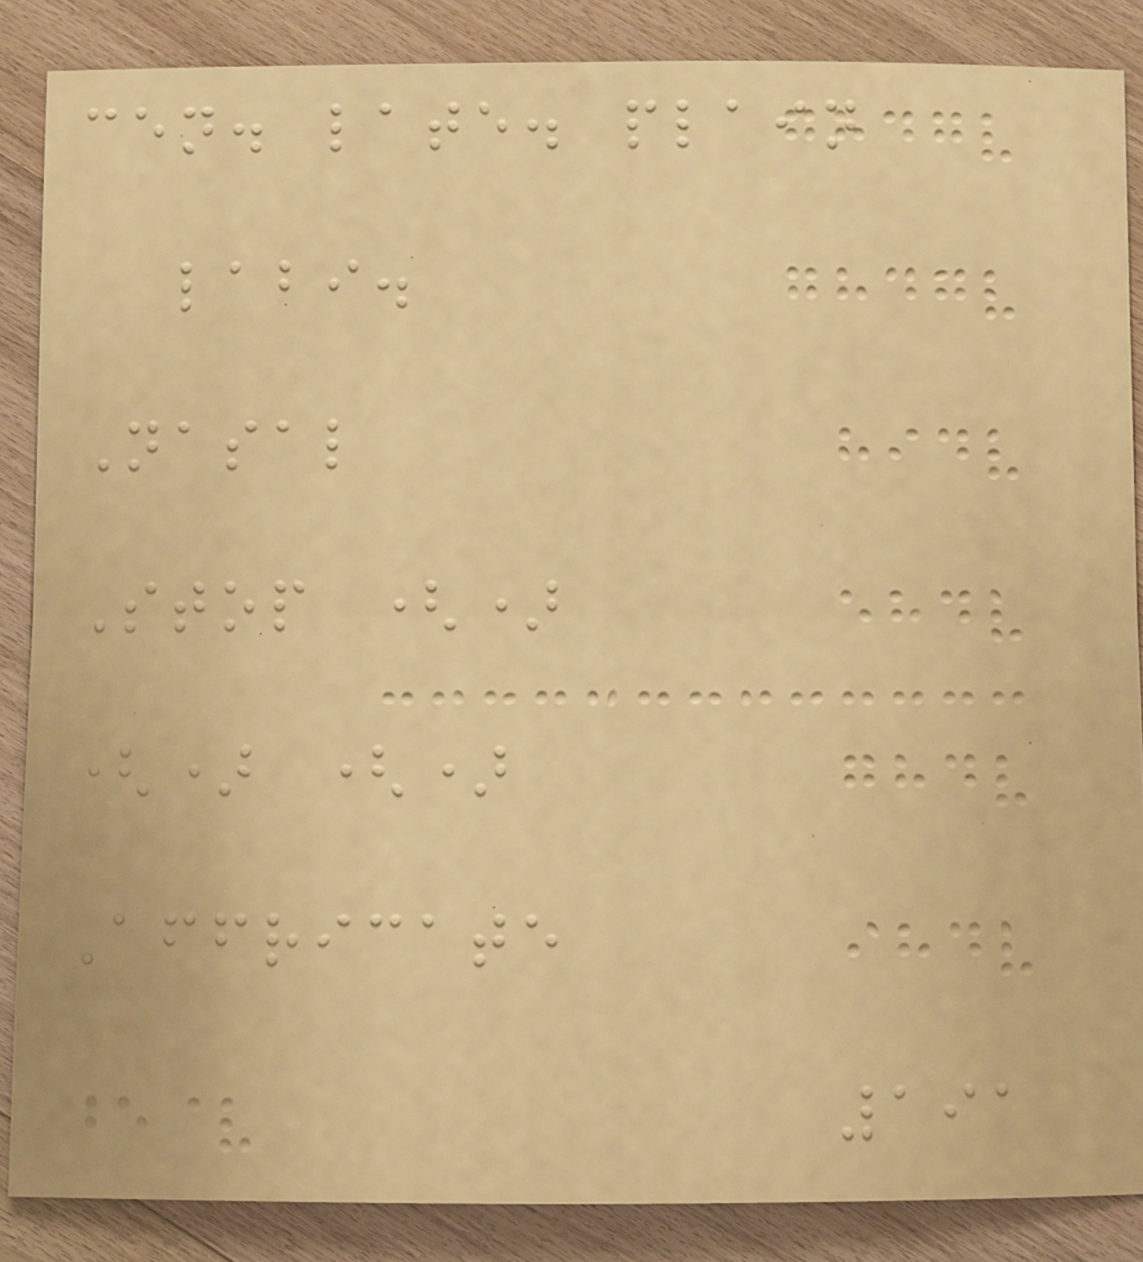cen. late. plain
labi.
Nasal
Stop ()
() ()
Affricate
191
